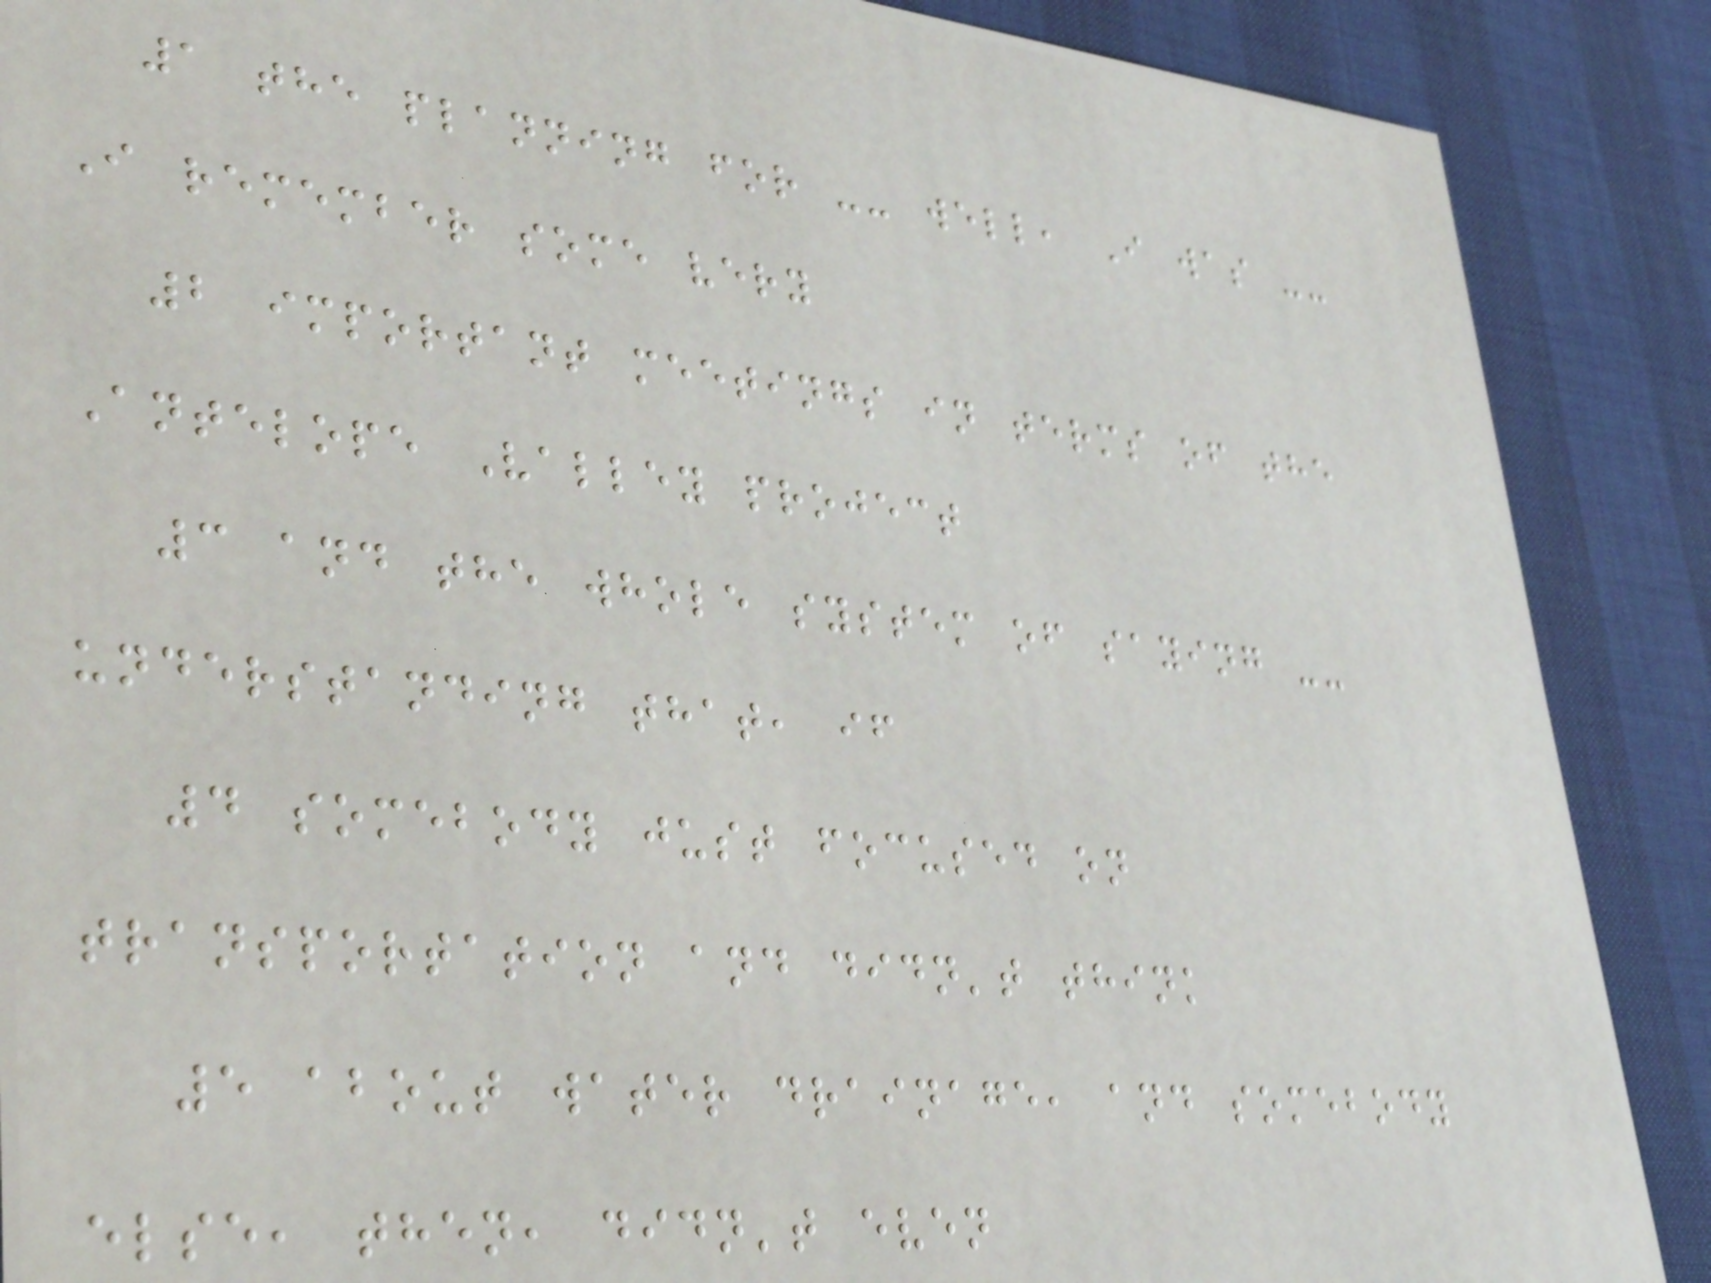1 the planning for -- well, I was --
I remember some very
2 important meetings in terms of the
Antelope Valley project
3 and the whole system of saying --
understanding that, if
4 somebody just focused on
transportation and didn't think
5 about water drainage, and somebody
else, then, didn't even
